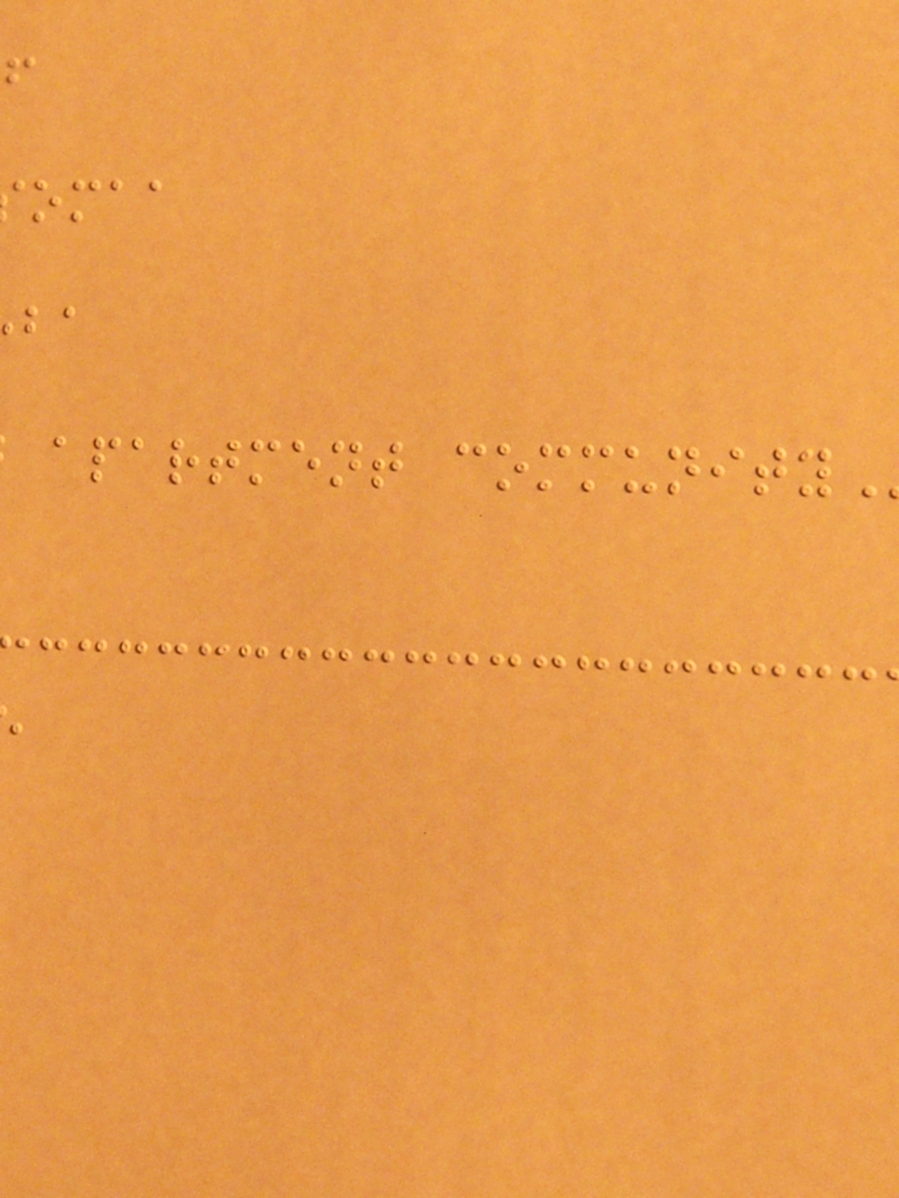omaa
apartment
